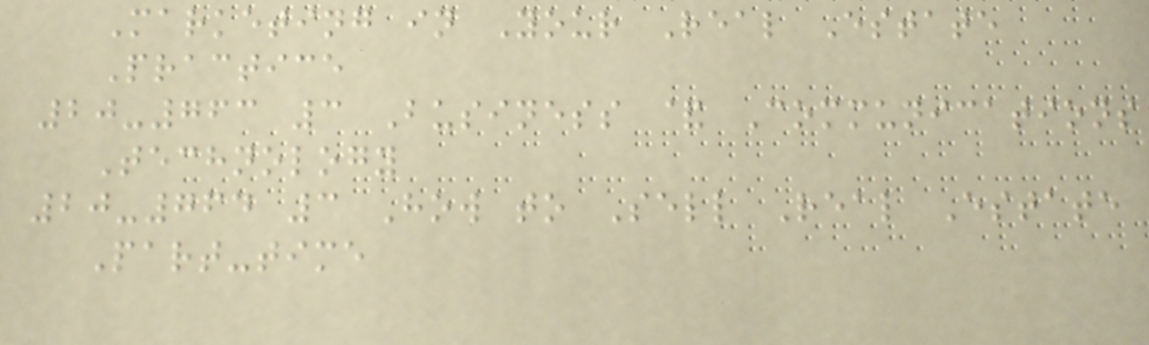Marketing in Your Real Estate
Practice
20-763 3 Business & Communications
Technology
20-764 3 How to Sell Real Estate
Part-time
